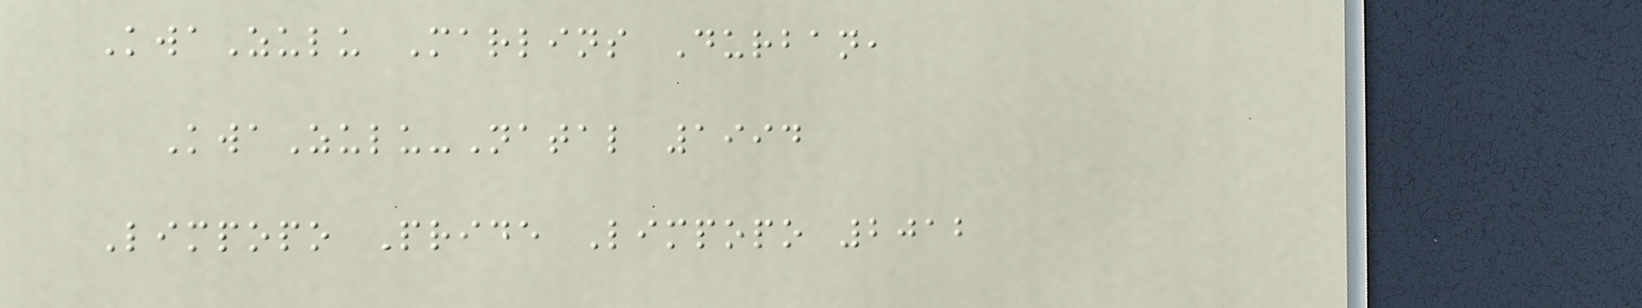KwaZulu Marlins Durban,
KwaZulu-Natal 1994
Limpopo Pride Limpopo 2012
